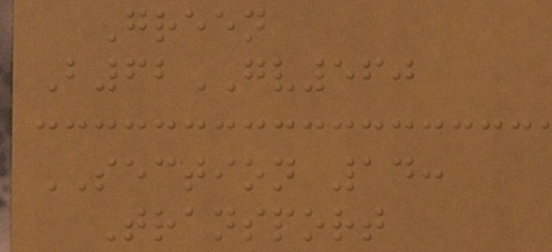Green
B62GV560
SECTION 14:
Transport
